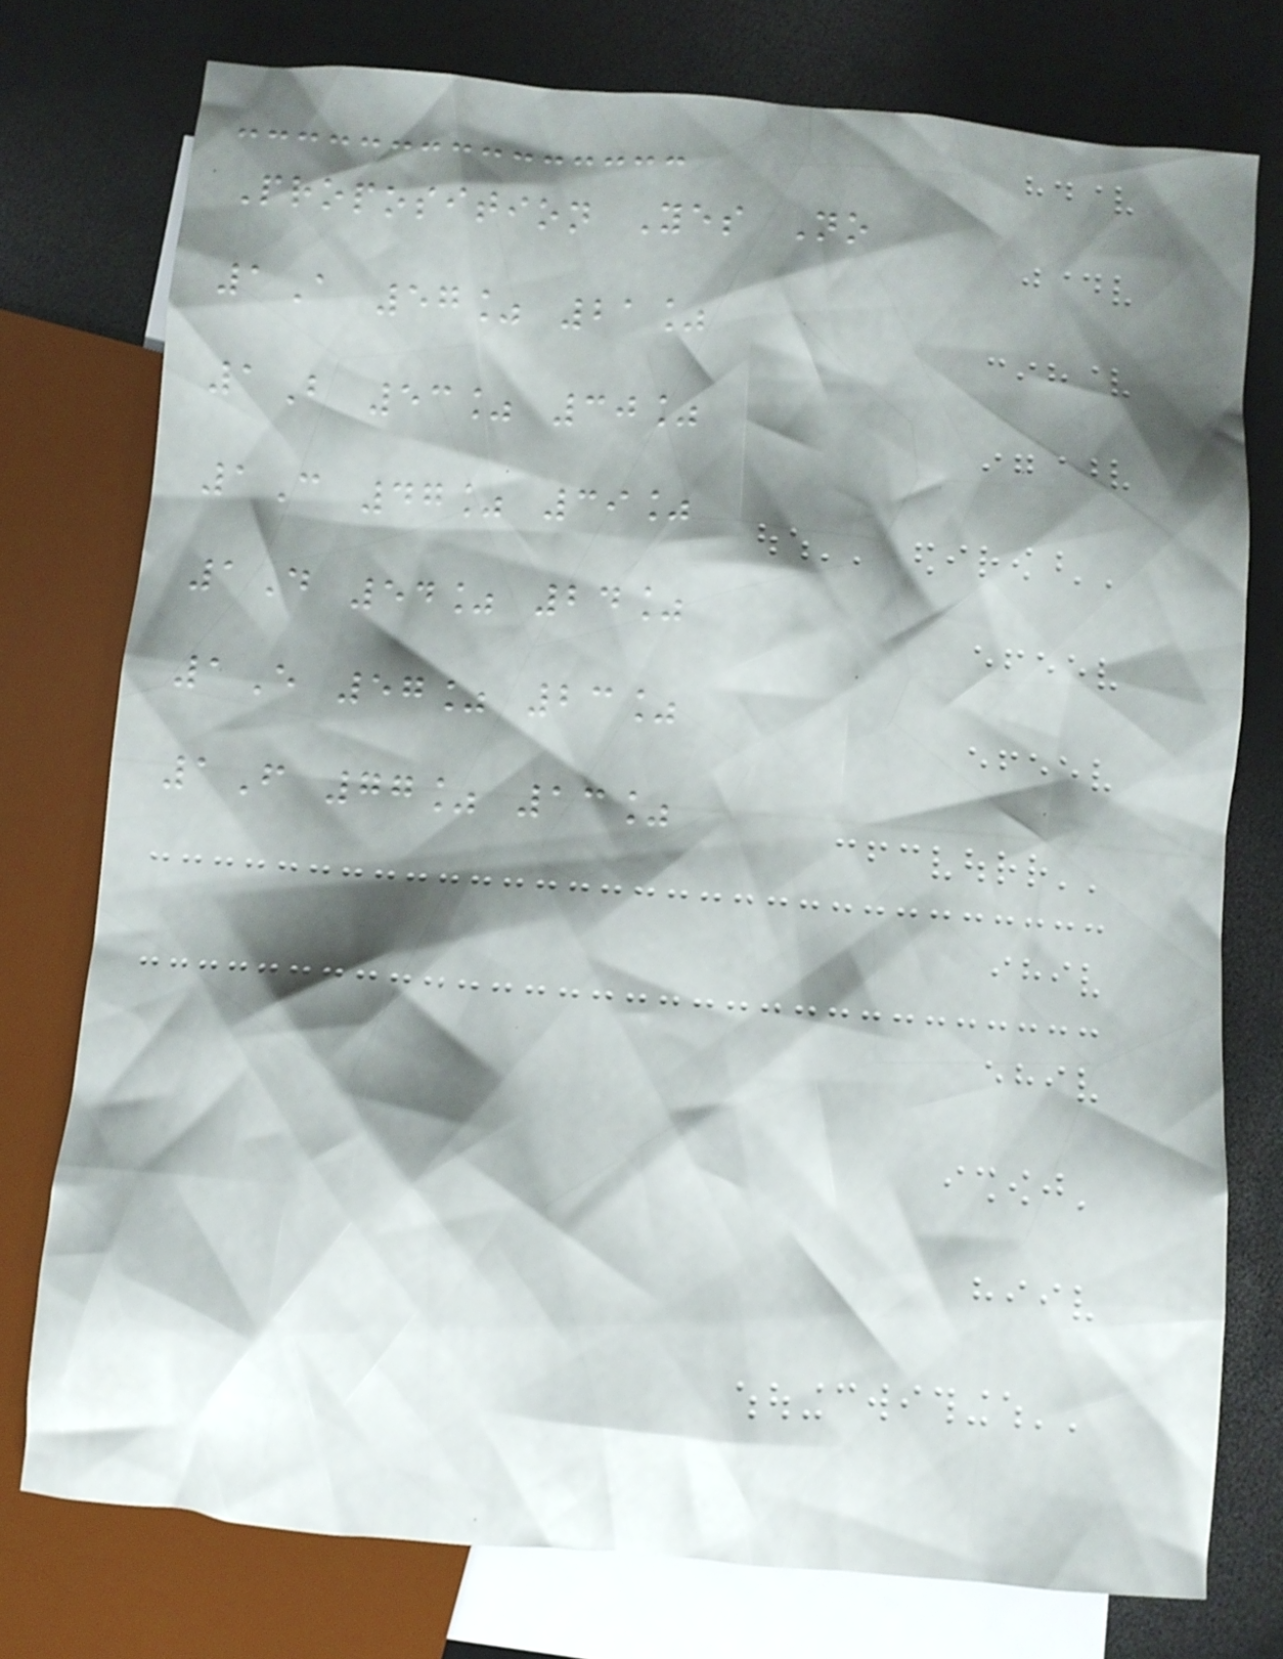Proposition Yes No
1A 57% 21%
1B 53% 30%
1C 47% 39%
1D 54% 24%
1E 57% 23%
1F 77% 13%
